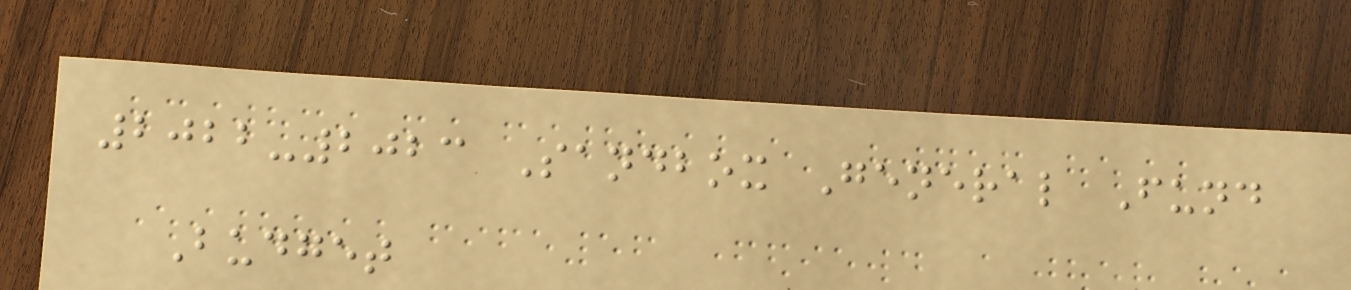2022-2023 Sandbox General Fund
Budget
